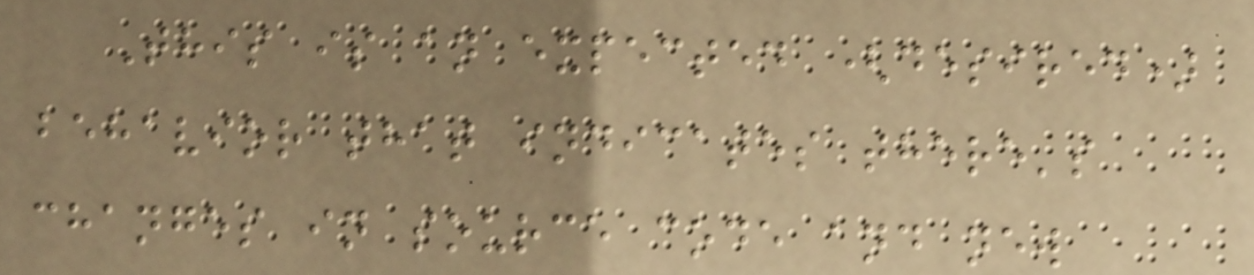This is an expected (desired)
behavior that indicates there's
changes in source code and new
